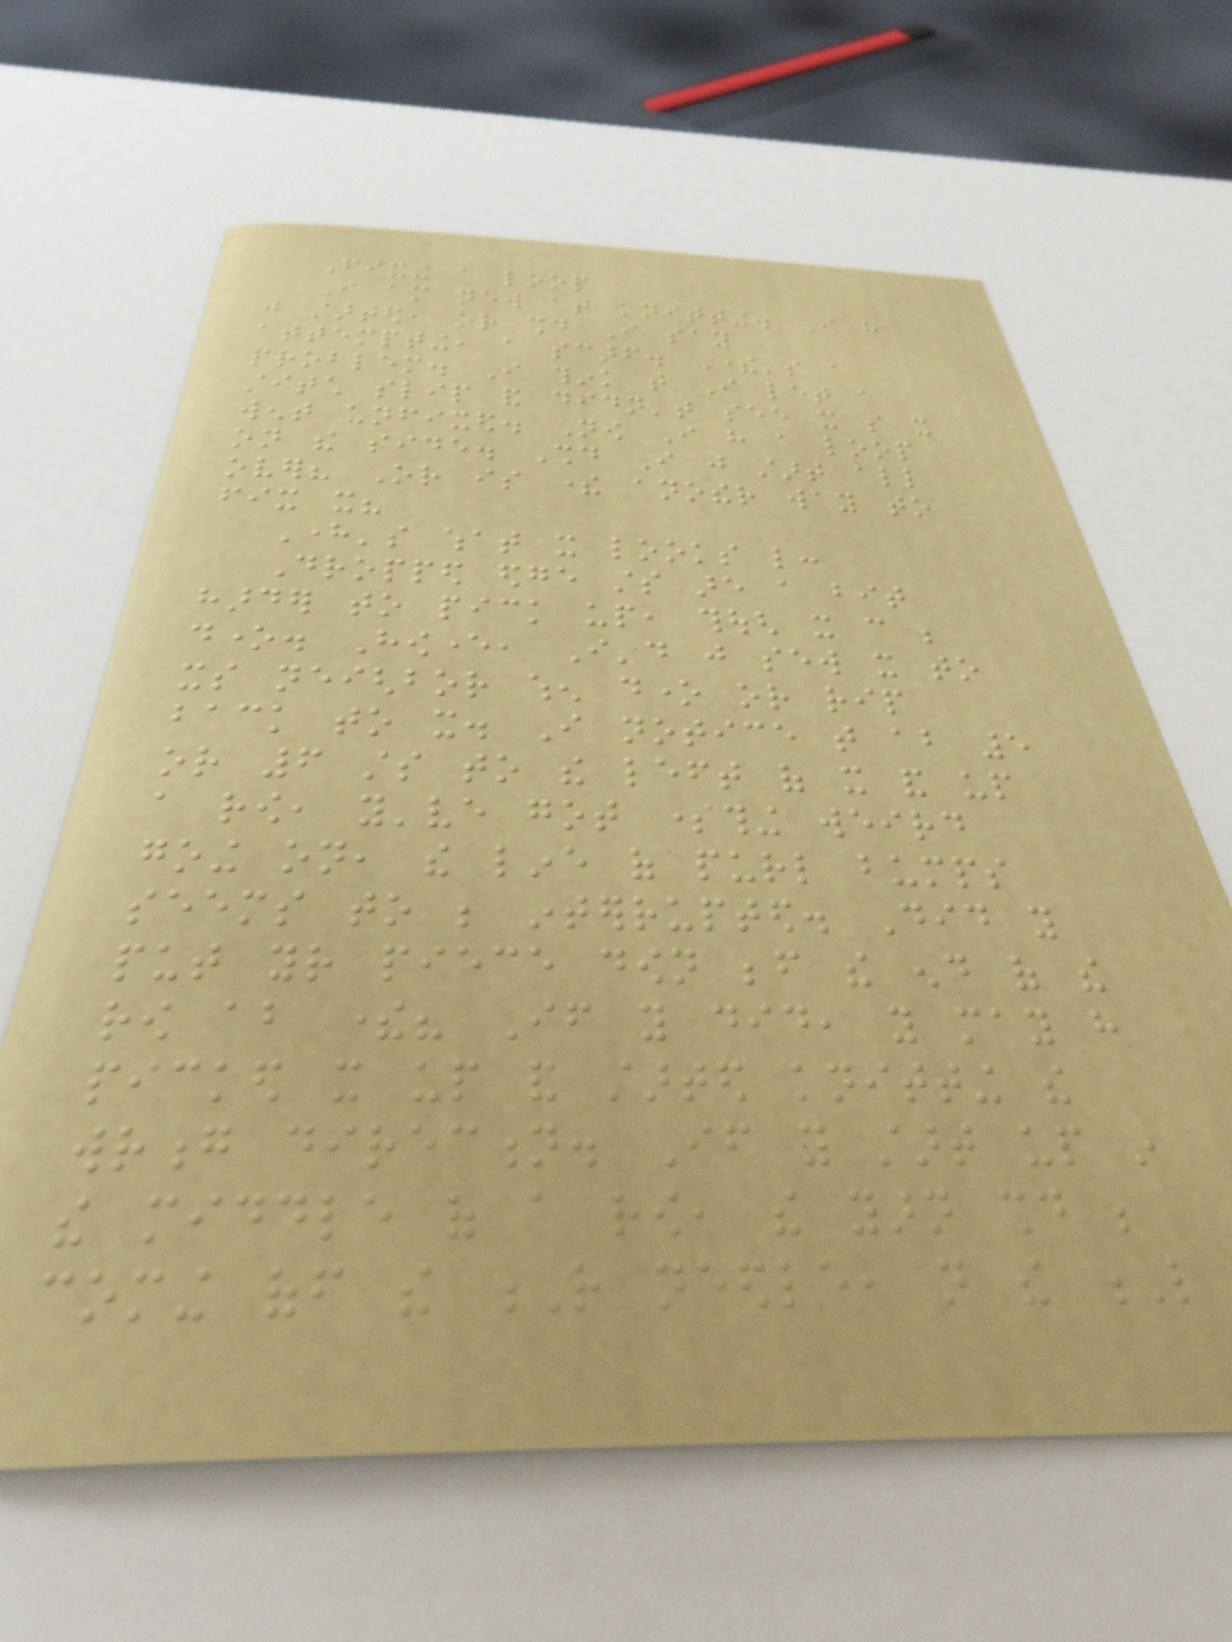Fixing a loop
I am new at knitting. I have
just started, or should I say
attempting, a scarf. There's a
problem. I think that I let a
stitch slip and didn't see it so it
went unfixed. Now I have a loop
on the side. Should I just start all
over? Or is there another way to
fix it?
Here's what it looks like:
Dropped edge sts are a bit
harder to pick up, though it can be
done. However, I'd just sew it to
its neighbor when done or rip
back to it. I notice that about 5
or 6 sts to the left of it and up
a row, you've got something weird
going on, the line of purl bumps
seems to be interrupted. Did you
put your piece down before the end of the
row about there? If you did, you may have
picked it up and started knitting the
wrong direction. If you start up in
the middle of a row, the yarn should be
coming off the R needle, not the L
